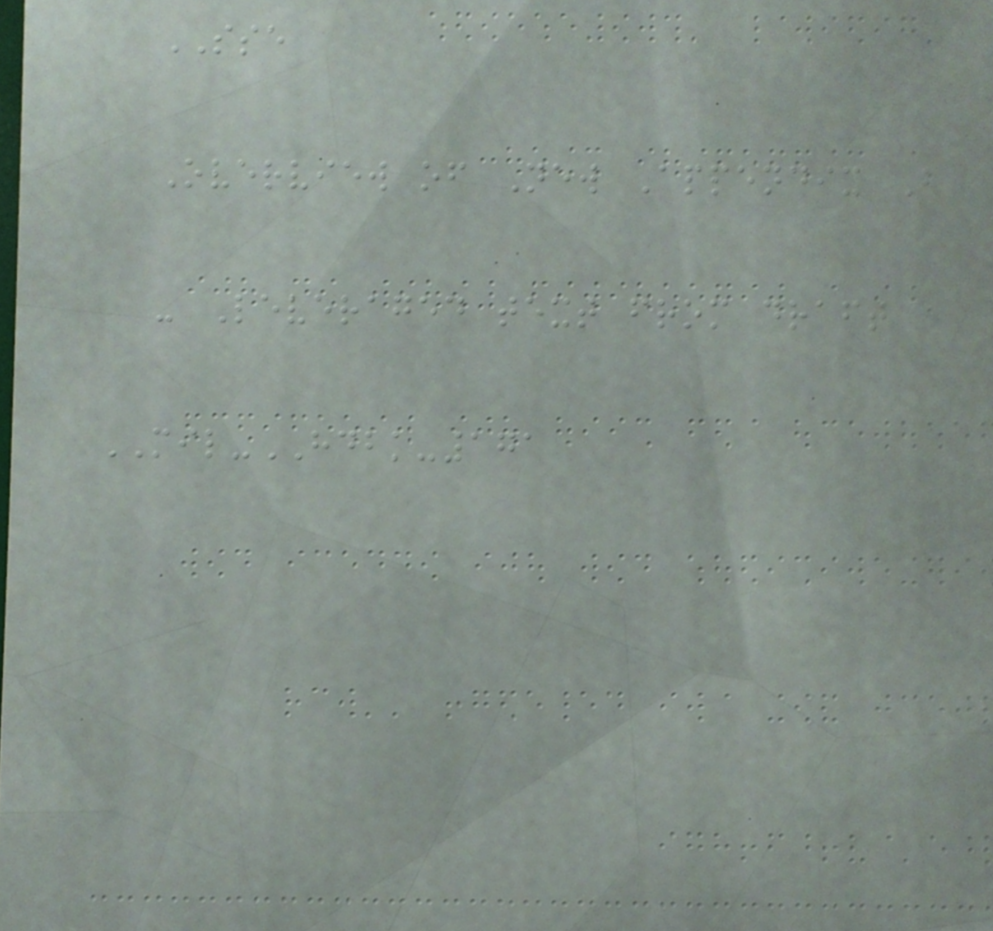SSE
Overview of New Appendix B
- Leveraged text from draft
MIL-HDBK-171
